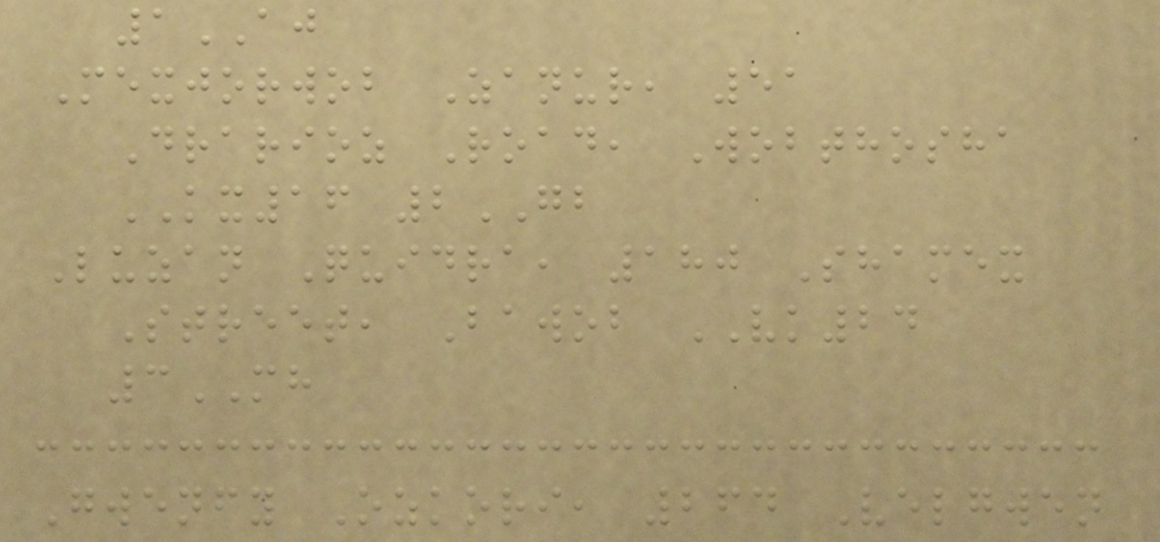1AJ
Mexjorwob Zanur, 51
Drarioz Road, Wobthosha
KX16 2GB
Luzan Quidra, 180 Shamex
Street, Bawob VK24
3MH
Gwenfy Ozkori, 264 Velgwen
